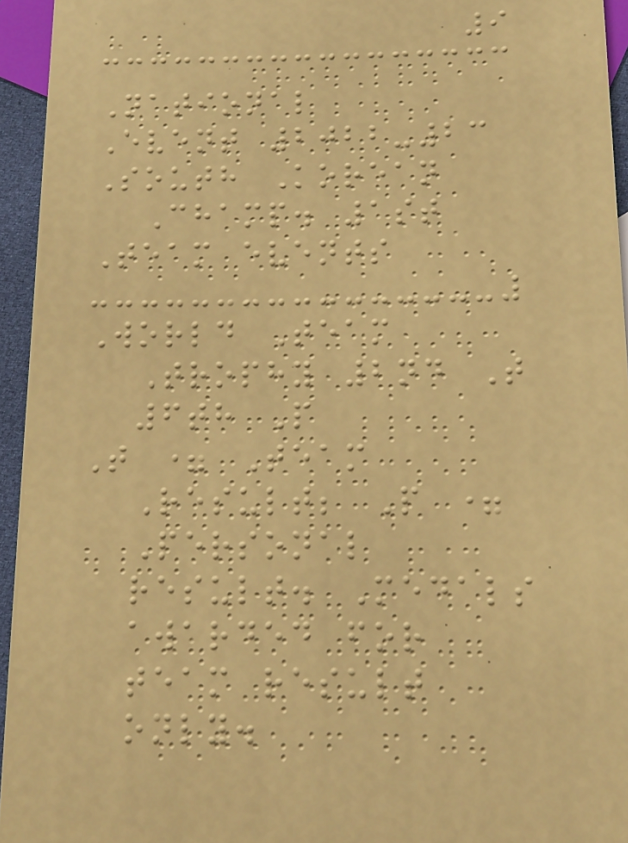9
National
Event 2022-23
South Korean
Champ. 1st
Team events
World Team
Trophy 2nd T
6th P
T = Team
Result; P =
Personal
result. Medals
awarded for
team result
only.
